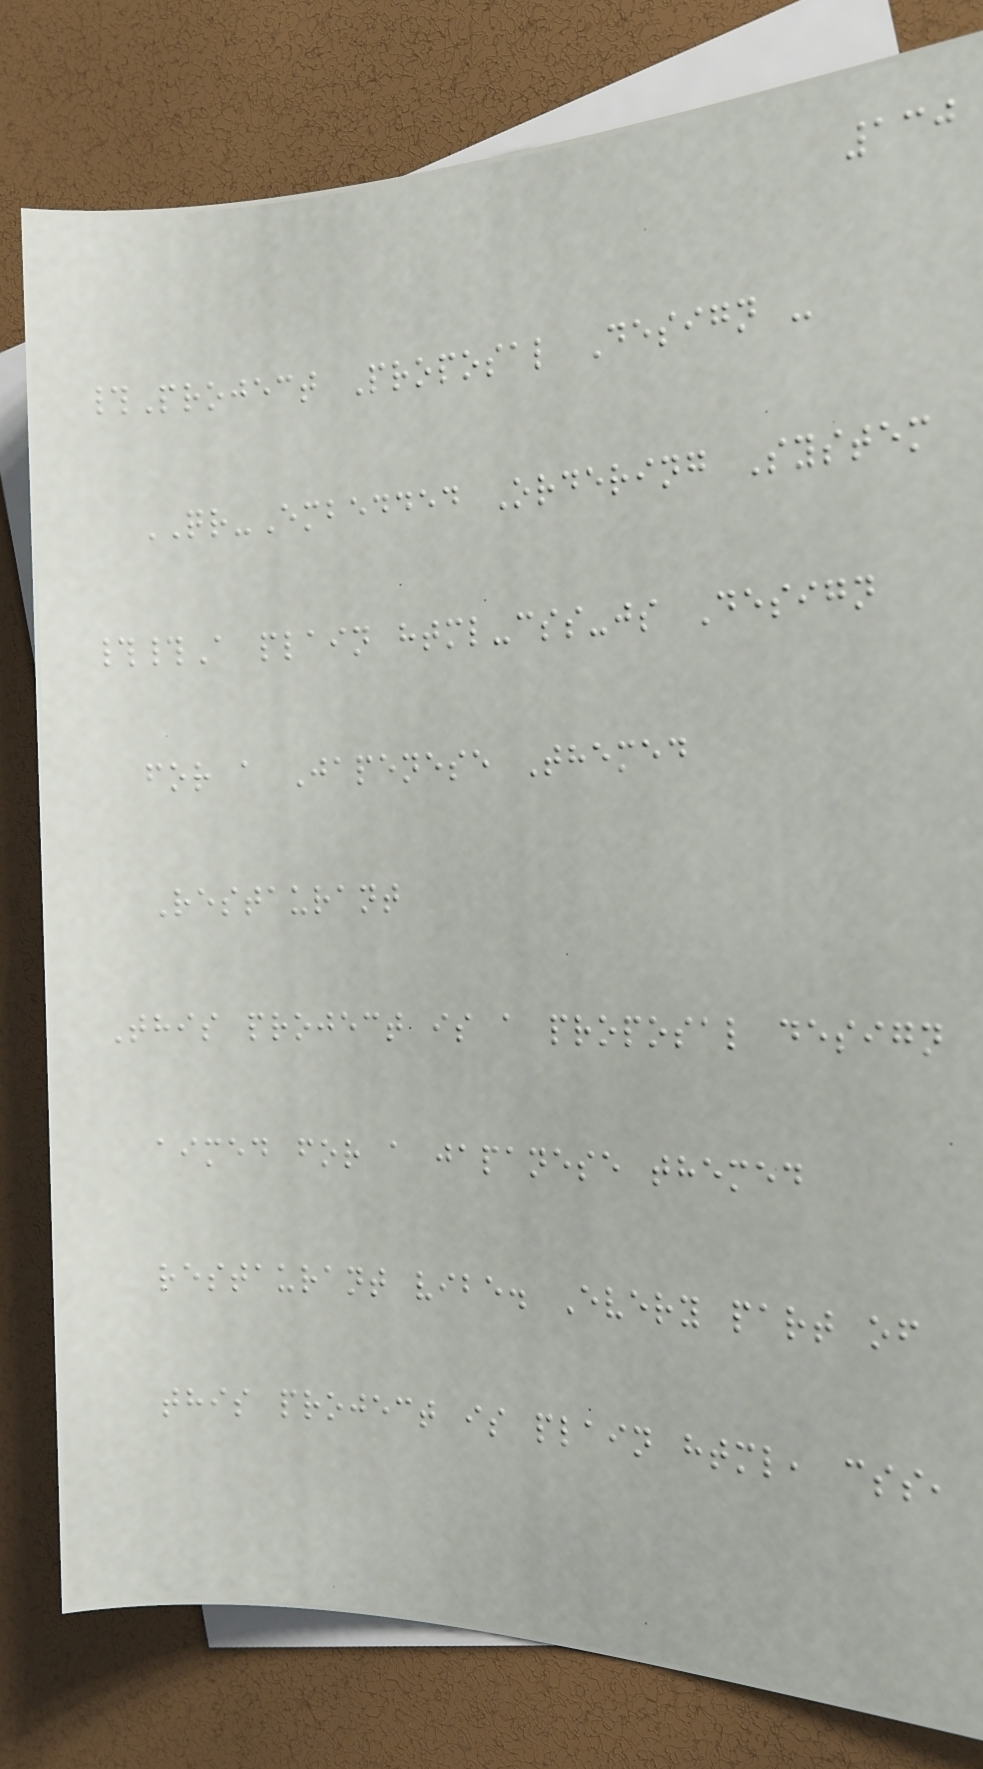130
#Project Proposal Design -
QR-Embedded Ordering System
##A plain html-css-js Design
for a Japenese Themed
Restaurant
This project is a proposal design
aimed for a japanese themed
restaurant vibe. Every part of
this project is plain html, css,
